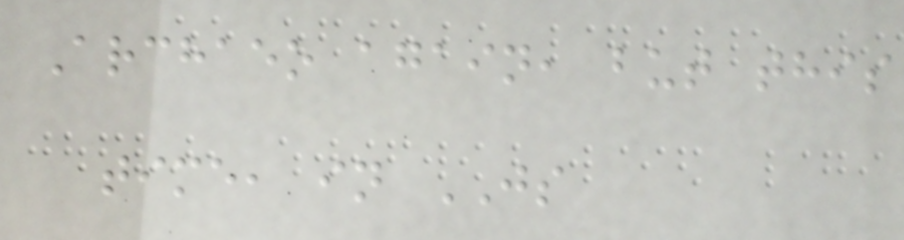Archaeo again, but this
time, in JS
